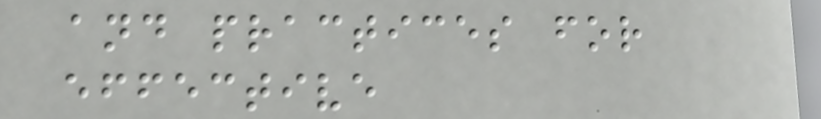and practices for
effective
